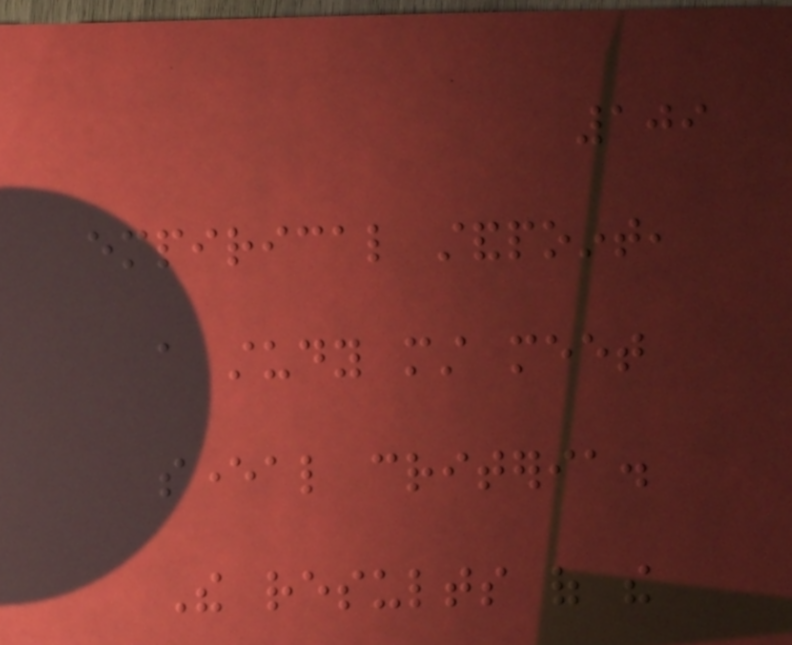109
empirical standpoint,
a study must meet
several criteria.
The results of the
